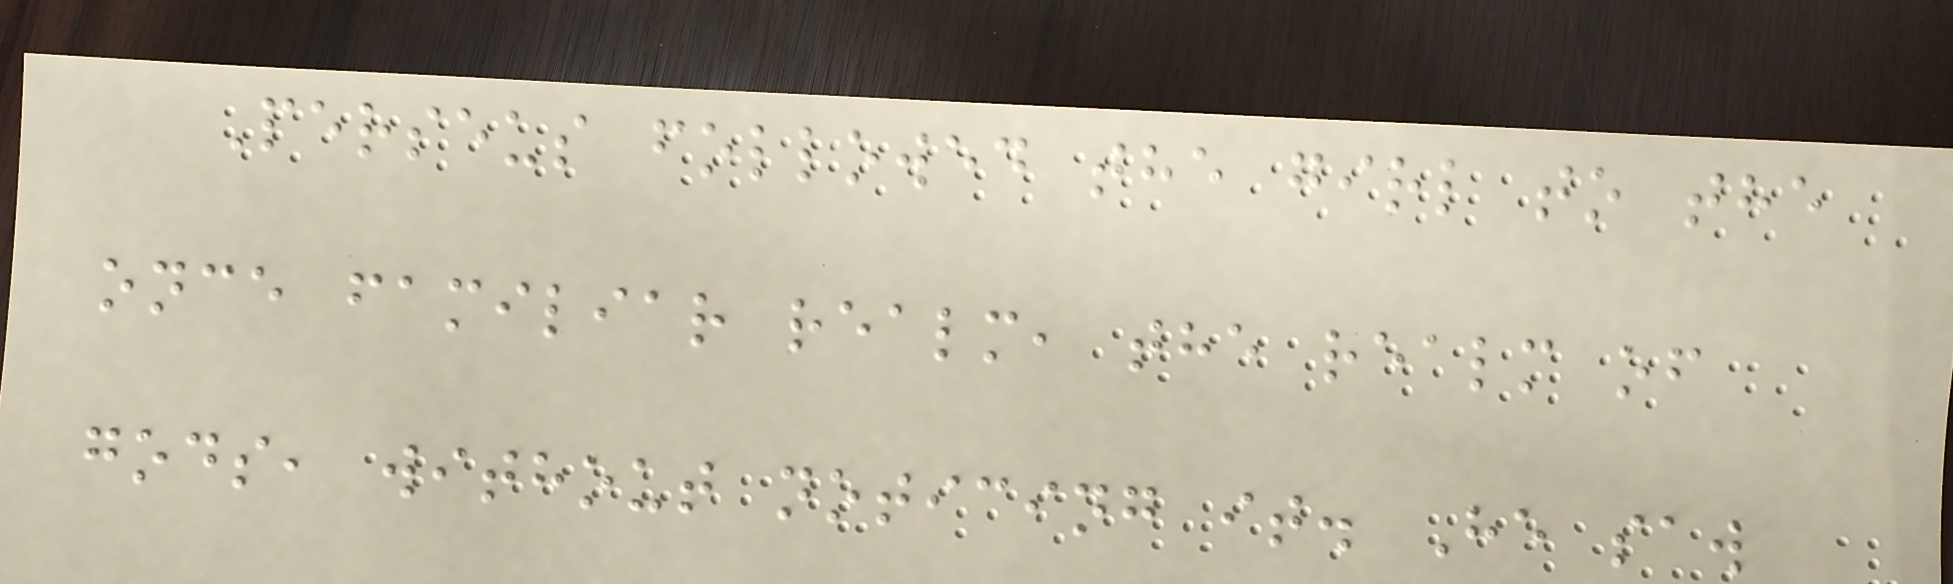Perseus followed the girl to the
once familiar realm, the realm of
gods, without noticing it. He saw
